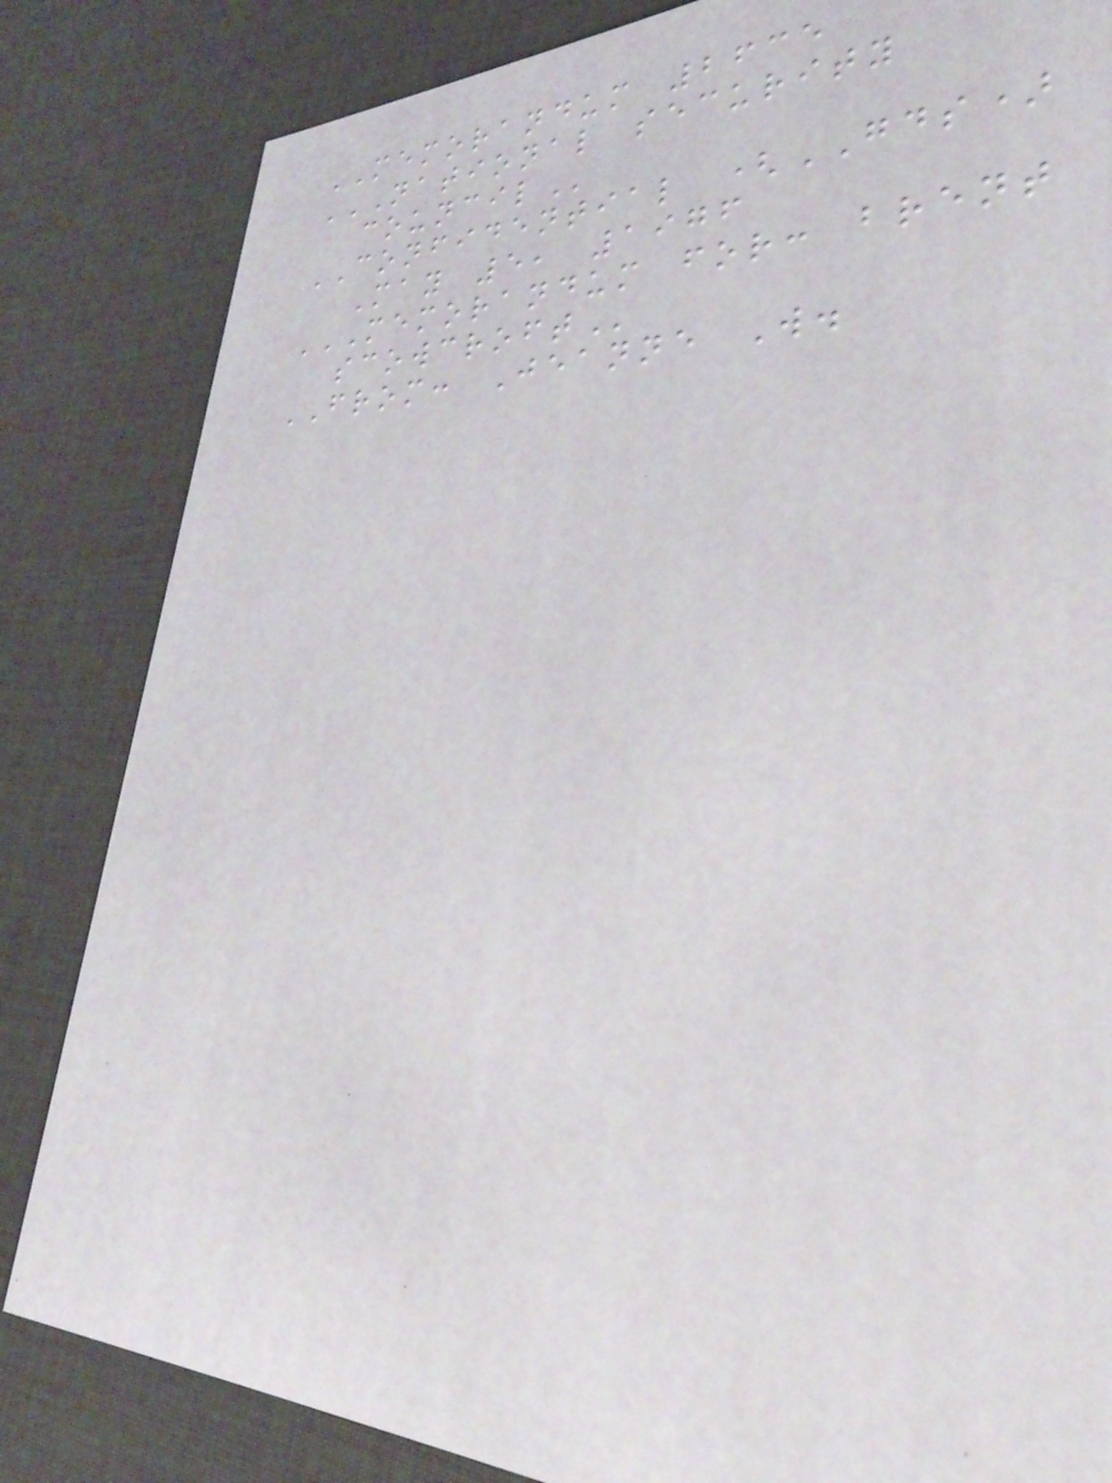MEMORANDUM 2635
NATIONAL SECURITY
COUNCIL
CONFIDENTIAL (GDS)
May 5, 1976
MEMORANDUM FOR: BRENT
SCOWCROFT
FROM: Jeanne W.
